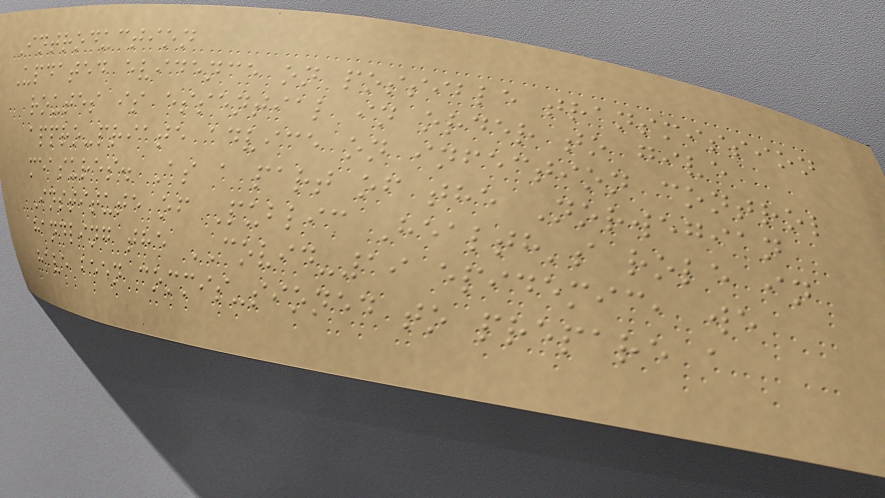Introduction
Updated evidence on possible transmission
routes is essential in order to give
appro-priate advice on infection control
measures. As a part of the Norwegian
Institute of Public Health's role in
handling the COVID-19 epidemic, we
have been commis-sioned to prepare a
